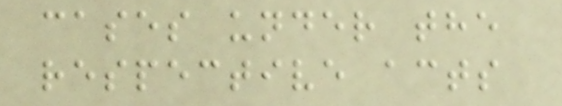cases under the
respective acts
